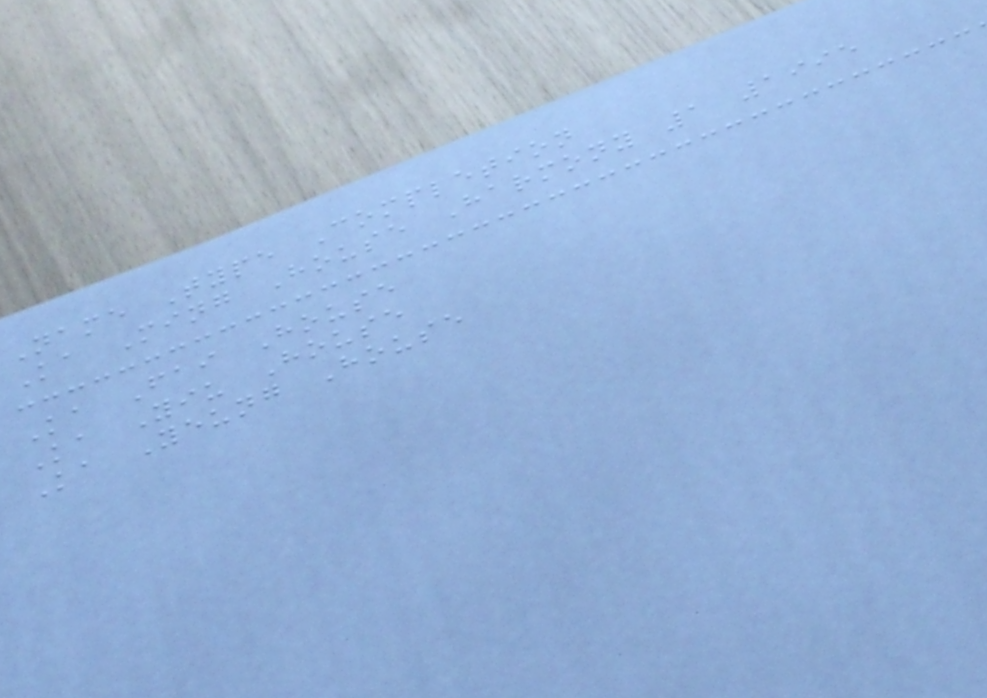Name Type Completion
Ka Ming House Harmony 1 1995
Ka Fai House
Ka Yiu House
Ka Yeung House
